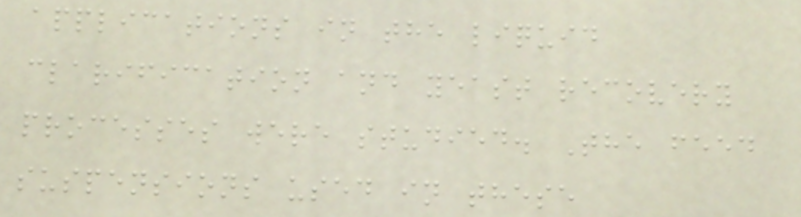applications in the liquid
clarification and yeast recovery
processes were studied. The feed
suspensions used in these
